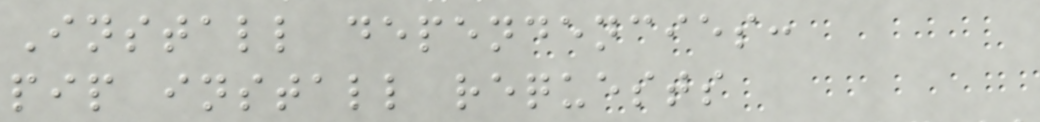Install dependencies:
pip install requests
